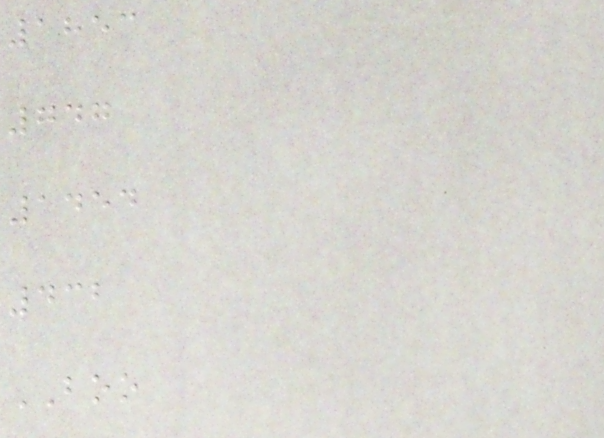1853
747
1454
432
BOO
